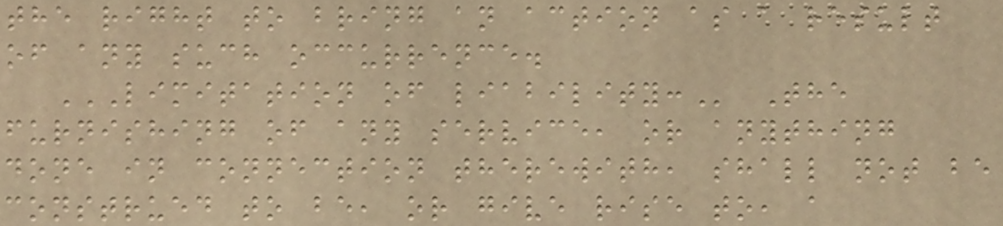the right to bring an action as a result
of any such occurrence.
LIMITATION OF LIABILITY: The
furnishing of any service, or anything
done in connection therewith, shall not be
construed to be, or give rise to, a
